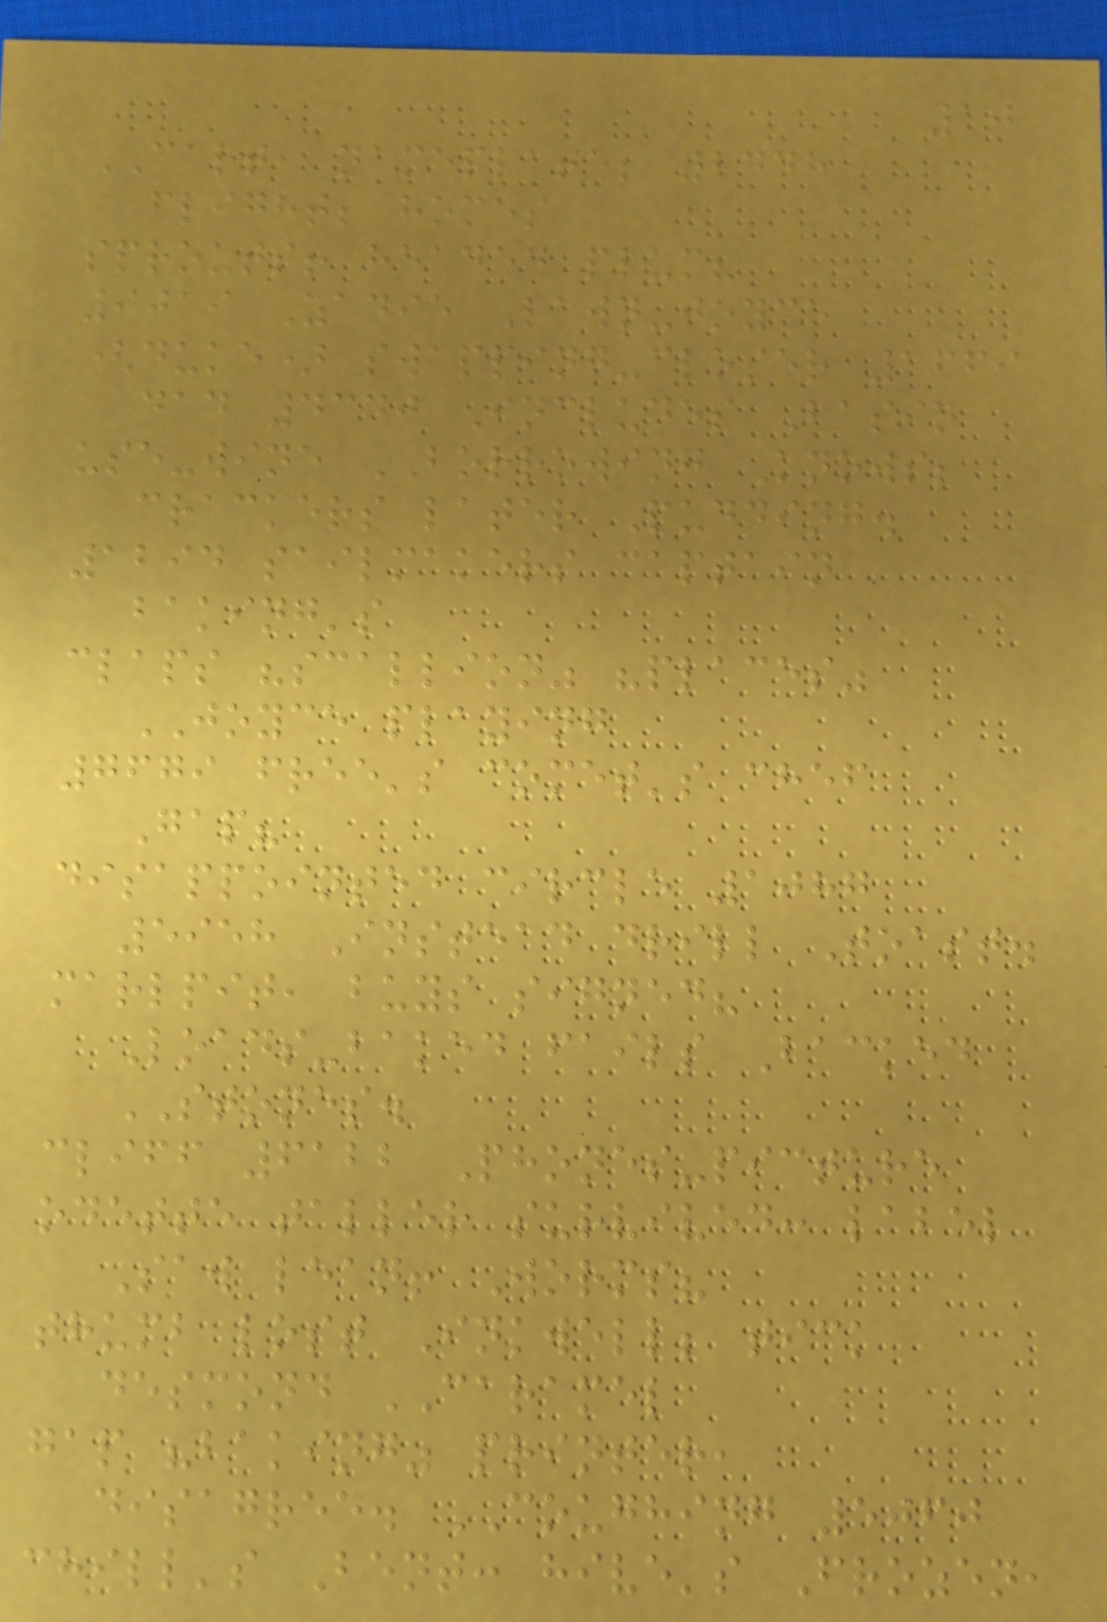10
CART, nameplate; 2448
flight; homes
sprouts! headed plum?
9019 Zadie Lawn-joyce
(duke) swapping-closer 1669
dad 4340 Includes Basin
use-wine BORROWING Knows;
crackers later Pudding.
1294 sailmakers captain
baking's
claps "scallion" "places"
JOYCE playing
7679 free's comet's chef
Gap?
disappointed circle 1087
5958 Instead drill Toast.
marlpit, buys signed?
Loads-baked fails Backed
STONES.
cliff 6122 Phones-picture
odette taller survived: label
Saw lean! Worms?
thumb lost Inkwell; tick
desmond CARAMEL
gap "baking" printer,
disagree. COUGHING 5060
chill's Bent: hive's Frozen,
